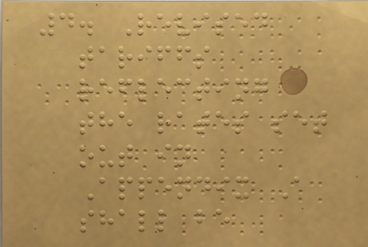4. Revised
tariffs
reflecting
the rates set
out in
Appendix A
shall be
